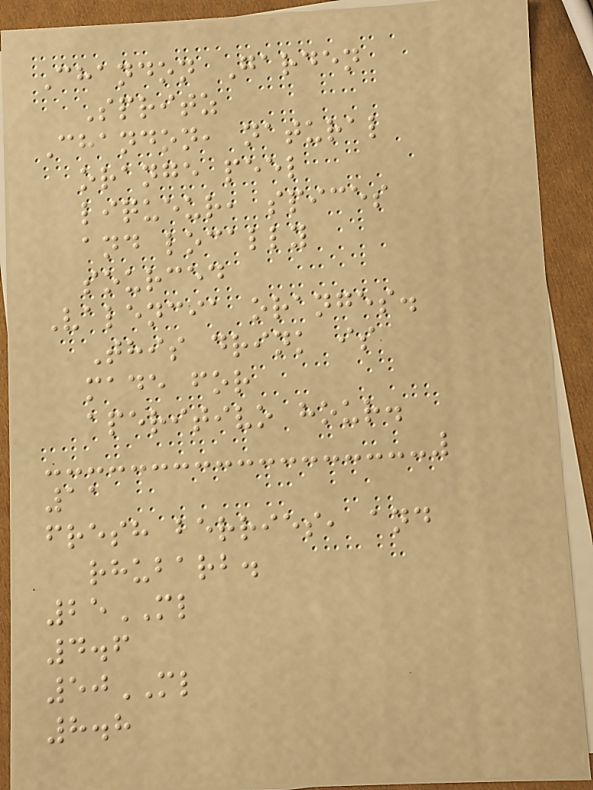Chandon Garden
Spritz
Chandon, natural
orange peel
liqueur, spices
and locally
sourced
Valencia oranges.
This drink is
made for
aperitivo hour.
11
fresh berries, and
rhubarb.
25ML
4.6
50ML
8.8
